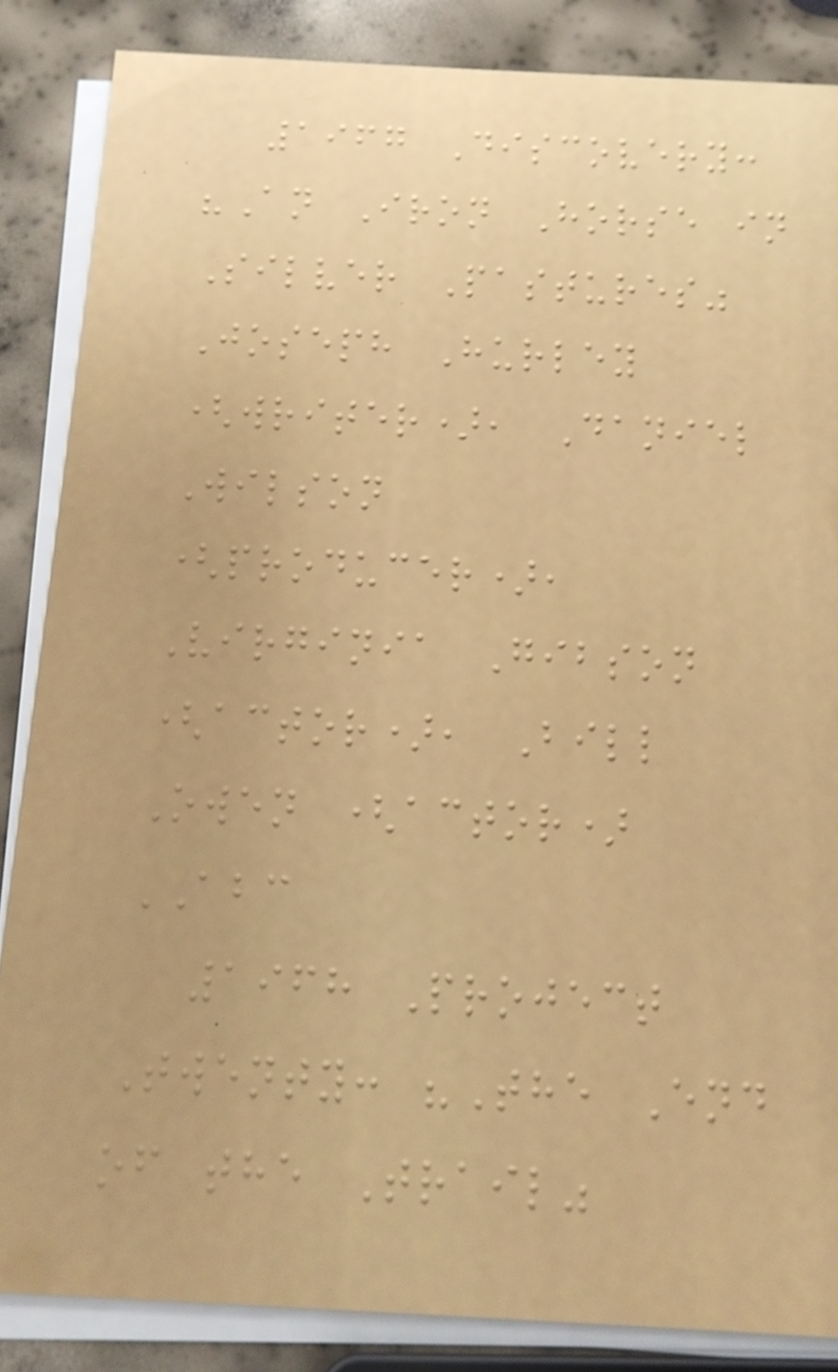1967 Discovery:
"An Iron Horse in
Silver Pastures"
Joseph Hurley
(writer), Daniel
Wilson
(producer),
Virginia Gibson
(actor), Bill
Owen (actor)
ABC
1968 Project
Twenty: "The End
of the Trail"
